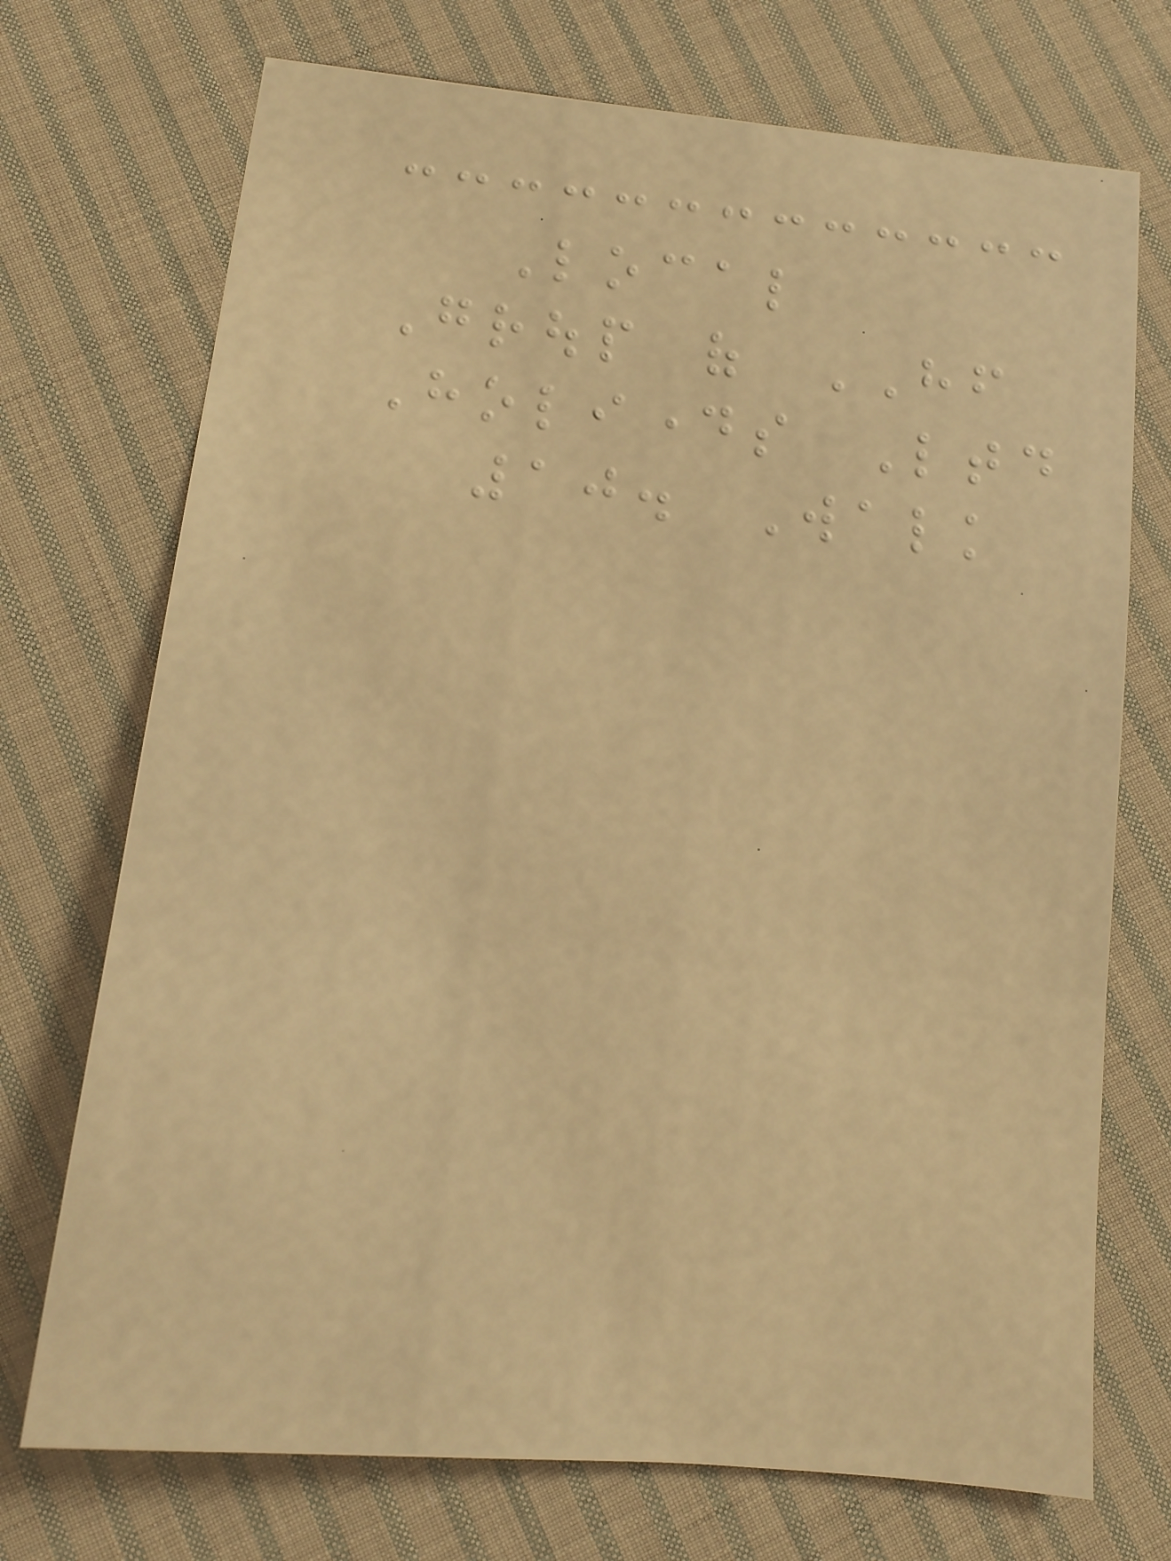Local
Group of HF
Holidays Ltd
10. Walk
